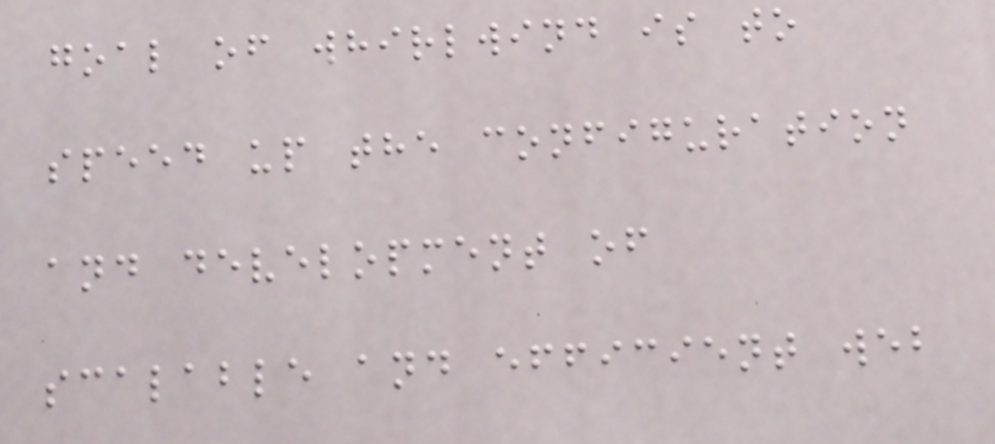goal of whirlwind is to
speed up the configuration
and development of
scalable and efficient web
